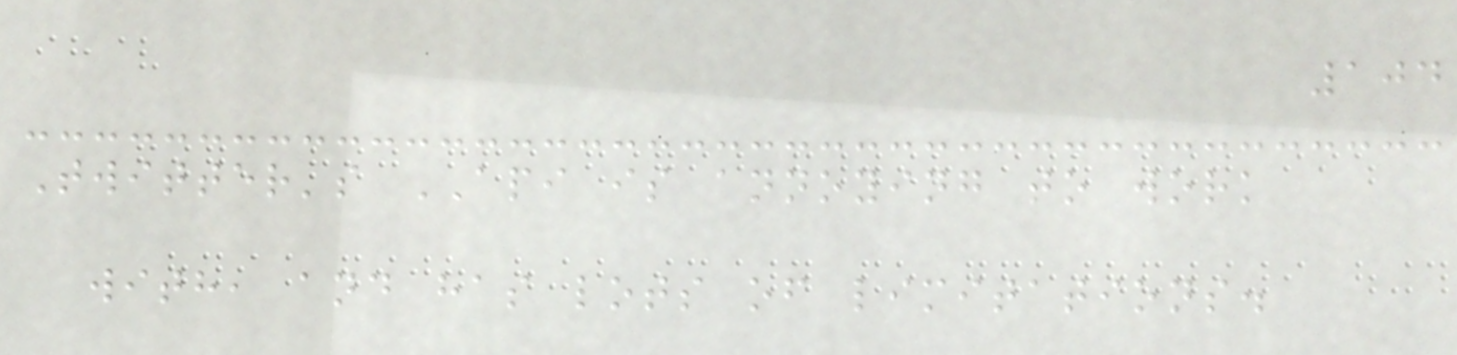104
Twitter's API is annoying to work
with, and has lots of limitations.
